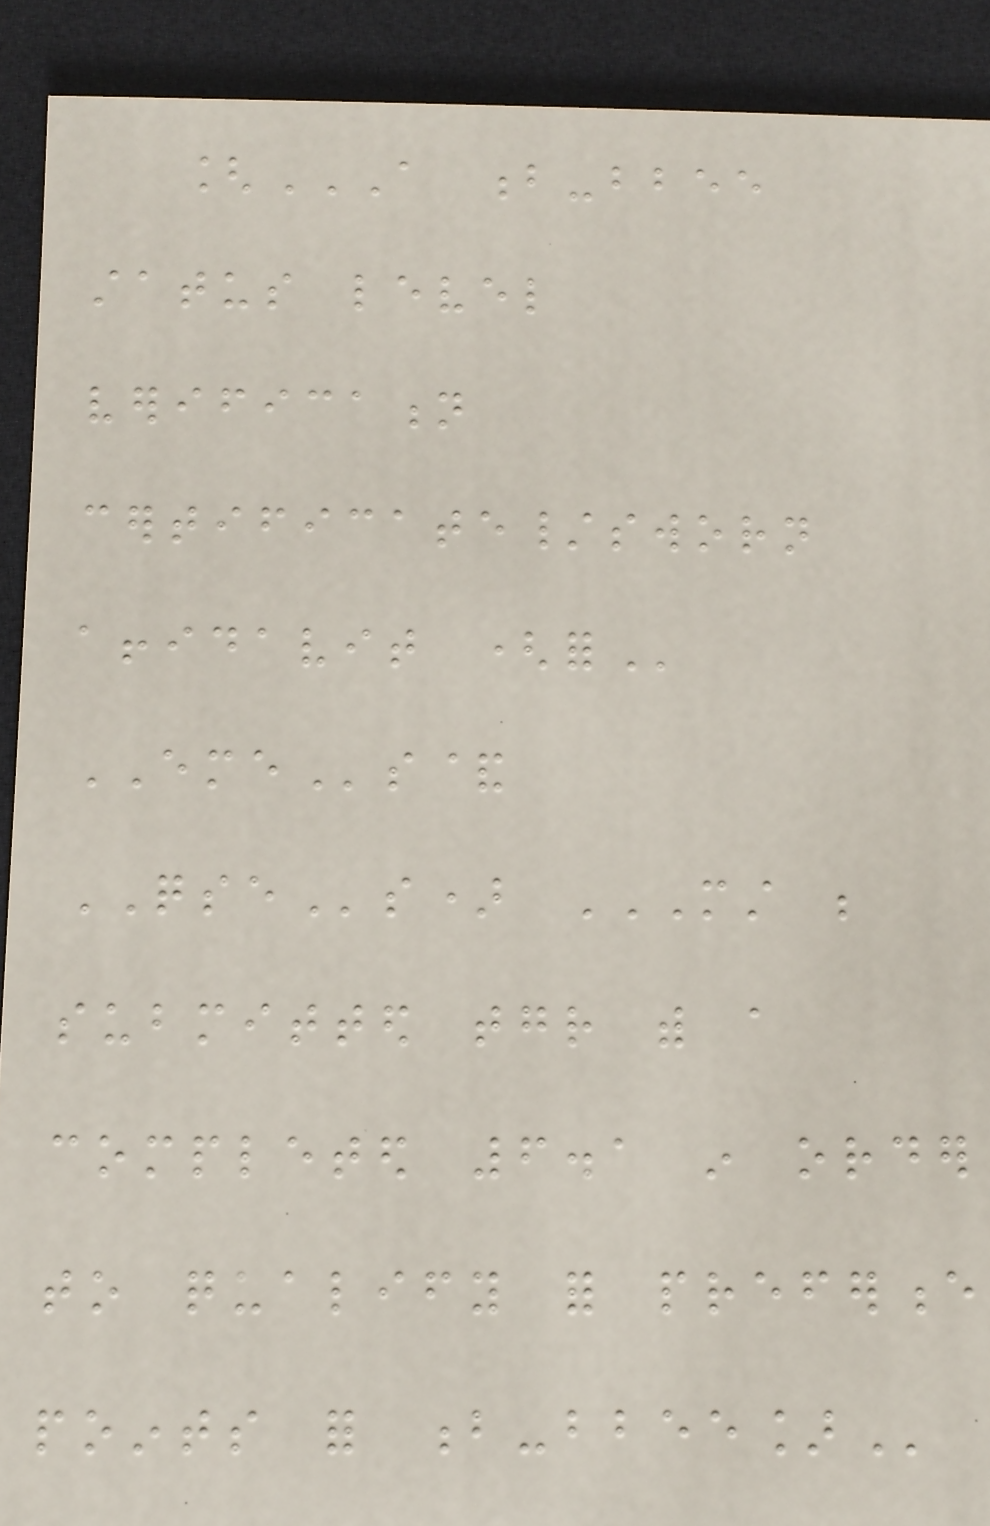[A B-BBEE
STATUS LEVEL
VERIFICATION
CERTIFICATE/SWORN
AFFIDAVIT (FOR
EMEs&
QSEs) MUST BE
SUBMITTED TOGETHER WITH A
COMPLETED 6.1 IN ORDER
TO QUALIFY FOR PREFERENCE
POINTS FOR B-BBEE]
